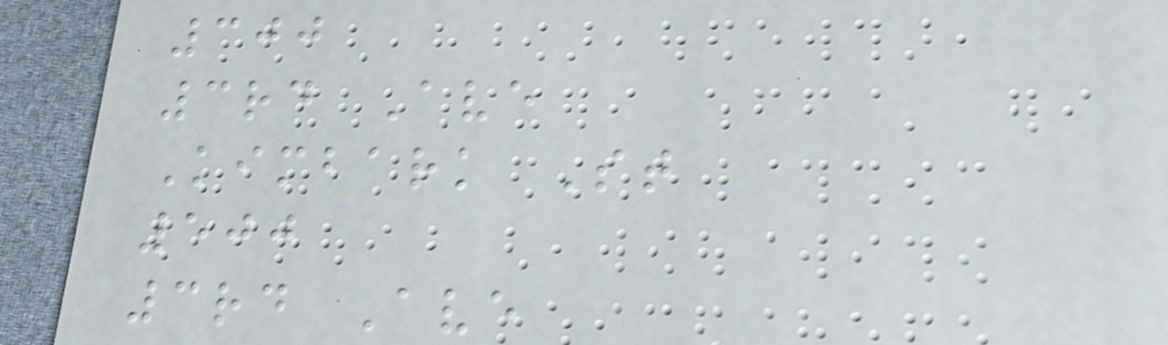300
3rd Ave
Kimbark St
500
3rd Ave
